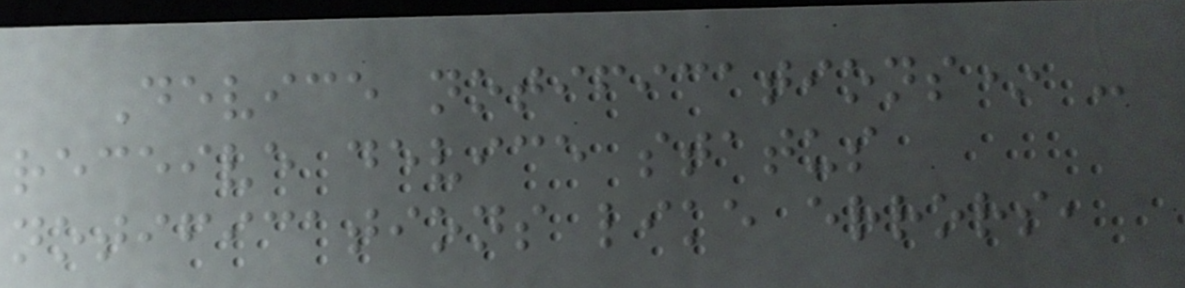Device notifications* -
receive device status
notifications like errors,
